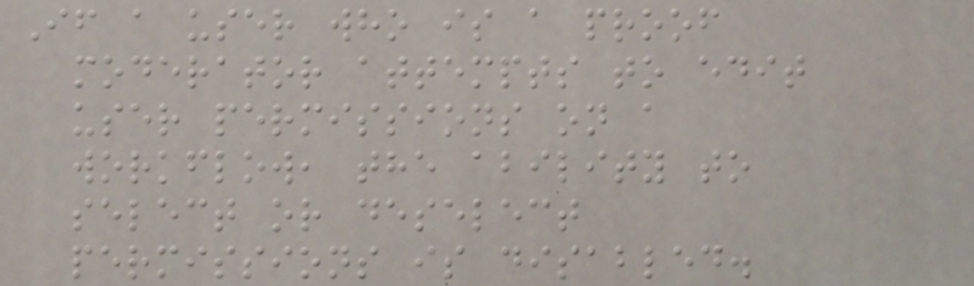If a user who is a proof
moderator attempts to edit
user permissions on a
workflow, the ability to
select or deselect
permissions is disabled.
